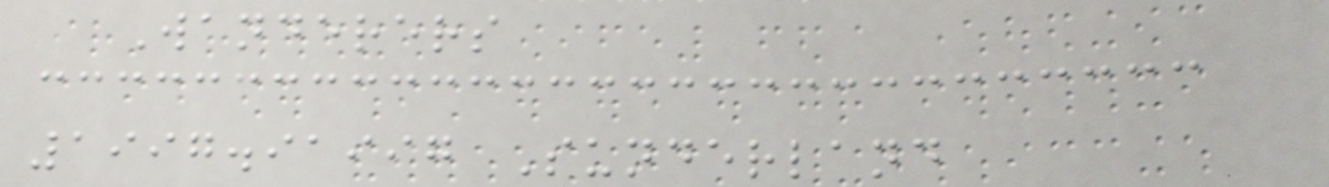Wanderers
1997.91997 Sunderland
